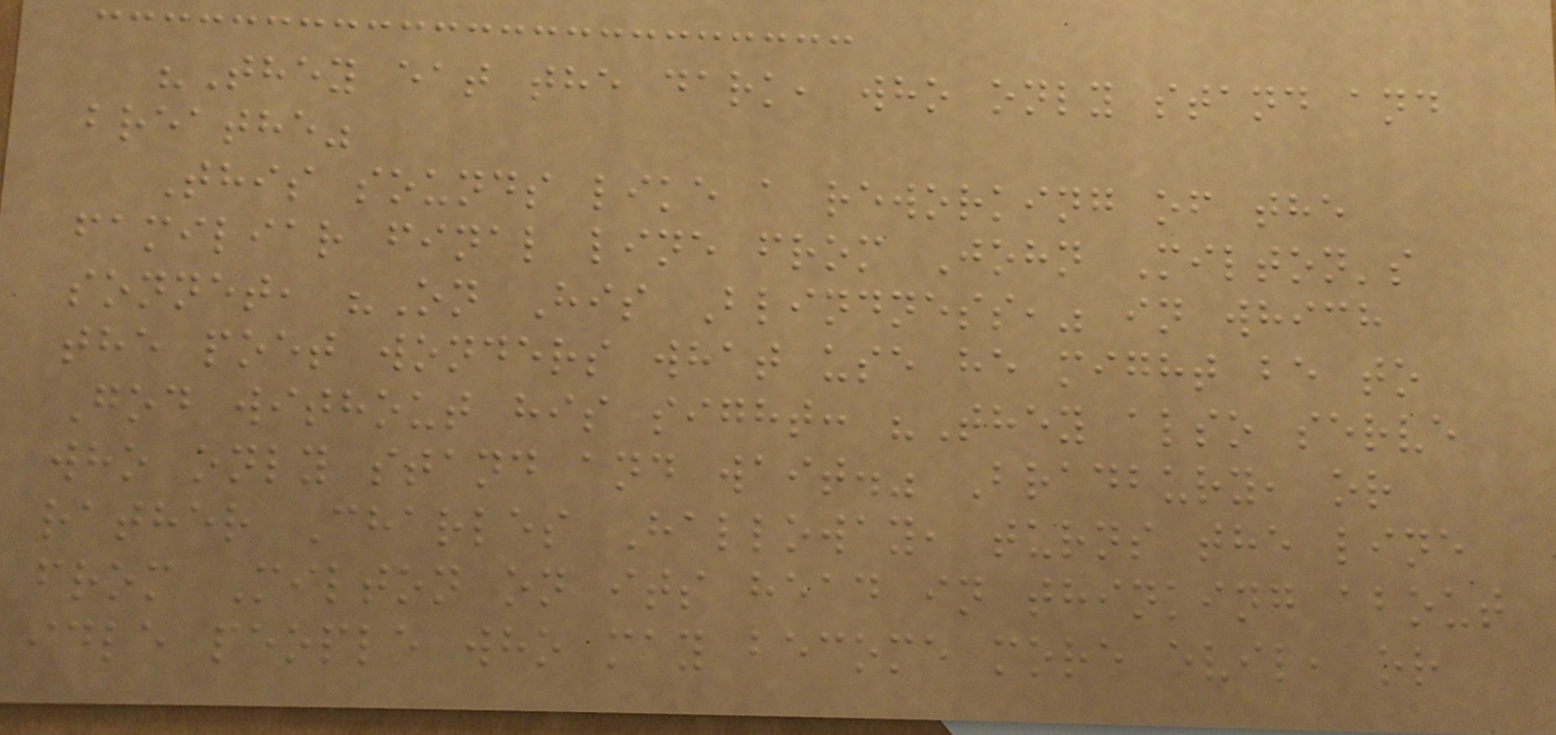"They eat the dark, who only stand and
breathe"
This sounds like a reworking of the
familiar final line from John Milton's
sonnet, "On His Blindness," in which
the poet wonders what use he might be to
God without his sight: "They also serve
who only stand and wait." Bradbury, or
rather Charles Halloway, turns the line
from Milton on its head in thinking about
idle people who may become more evil, or
